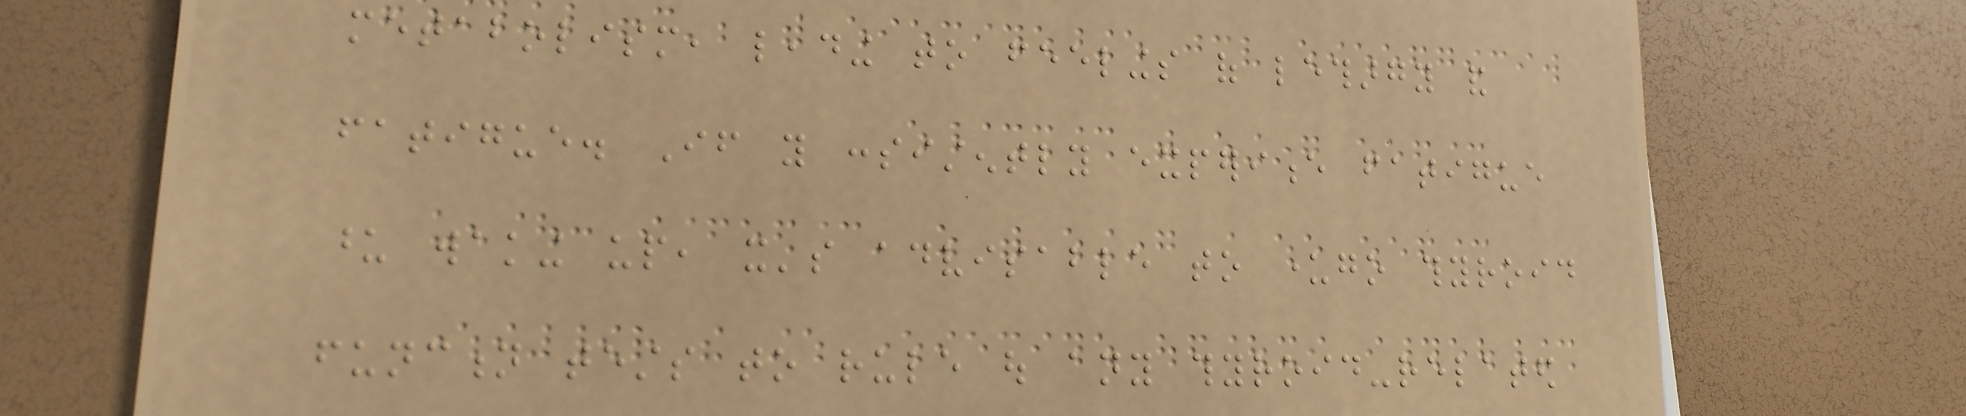metabolism, leading to feelings of lethargy and
fatigue. If you consistently experience fatigue
upon waking up, it's advisable to undergo thyroid
function tests to rule out any thyroid-related
